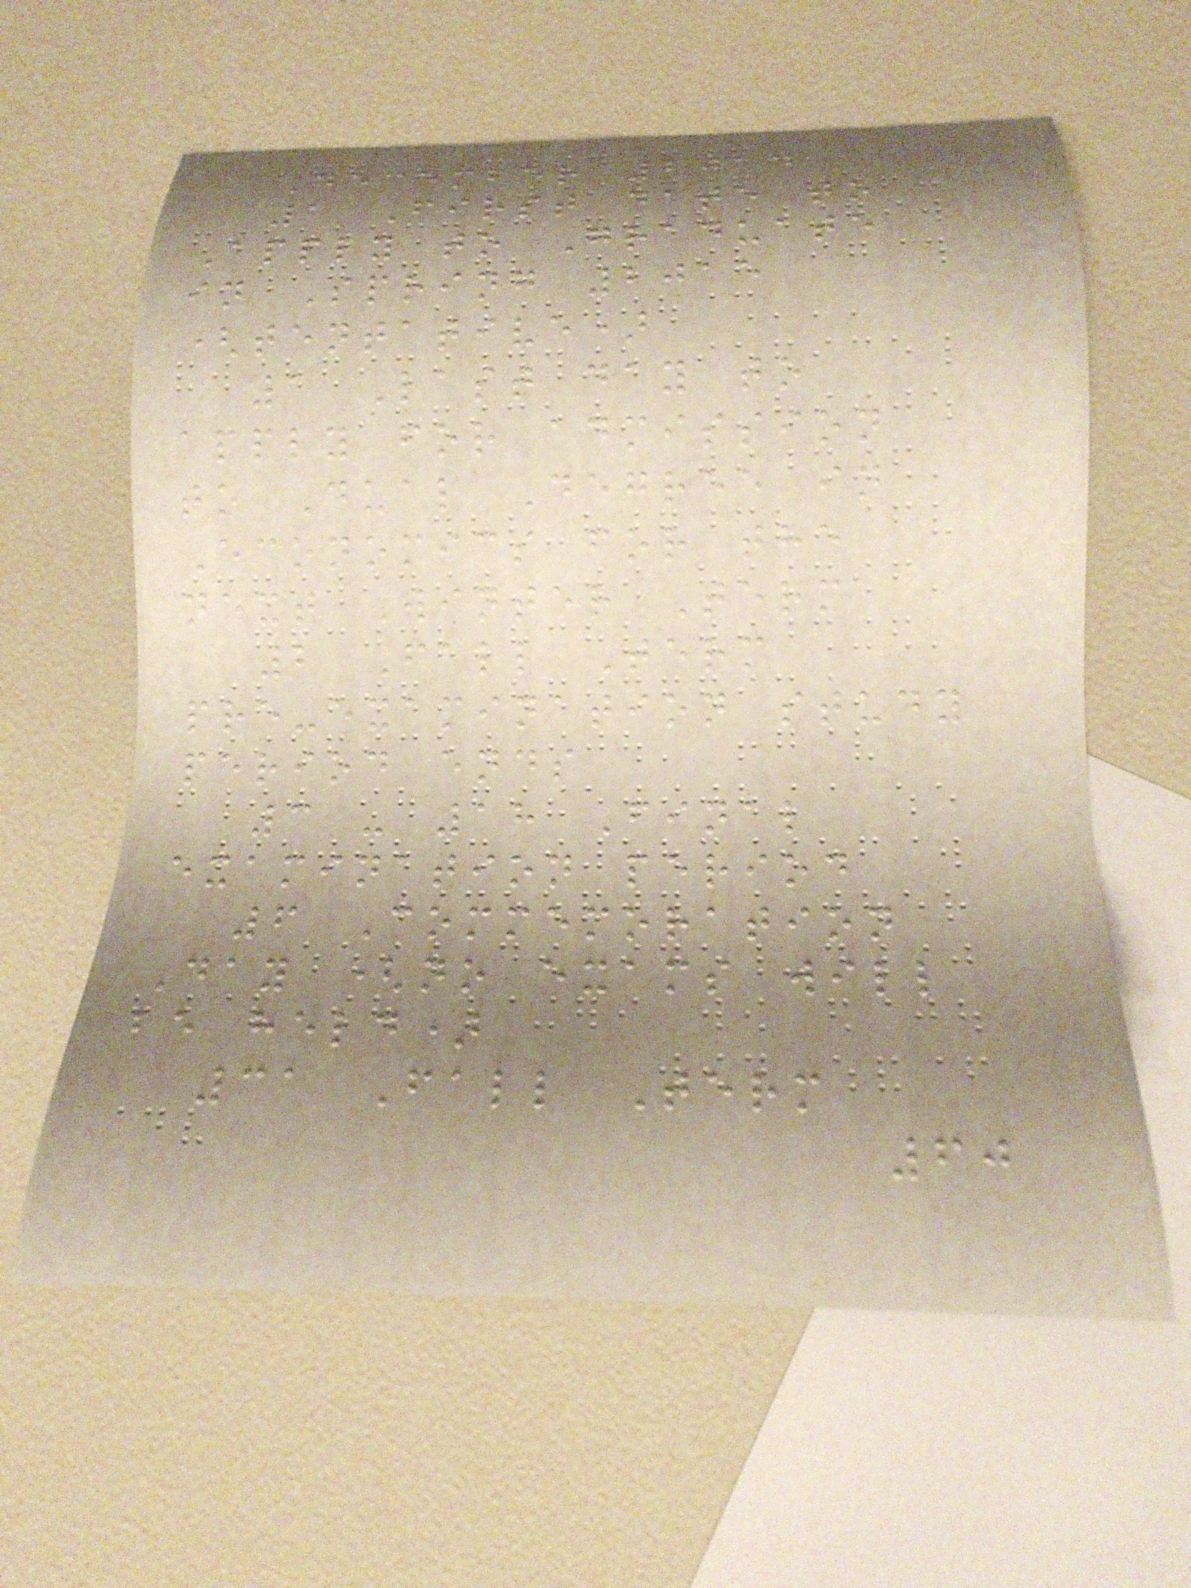December 2014
1 First date to
Apply to Graduate
in Spring 2015
(tentative)
1 Last day to
apply for admission
to Dual Degree in
Economics for the
next Winter Term
2 Fall Term
pre-examination study
period ends
3 - 18 Final
examination period
6 Commemoration
Day (no exams will
be held)
31 Fall Term
60
